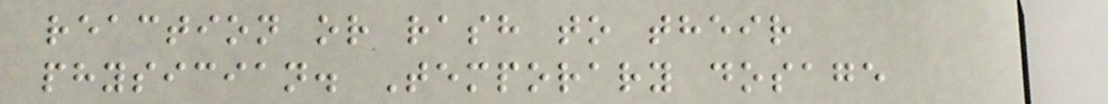reaction or rash to their
physician. Temporary dosage
